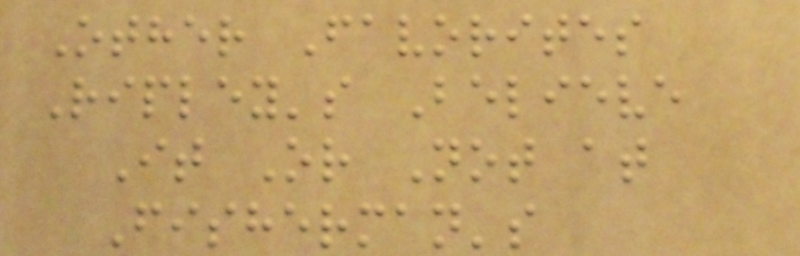Other Favorites
Ripley's Believe
It Or Not at
Fisherman's
